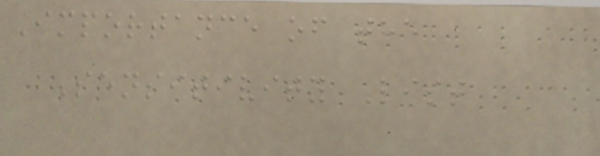Importance of the
Sensitivity List
